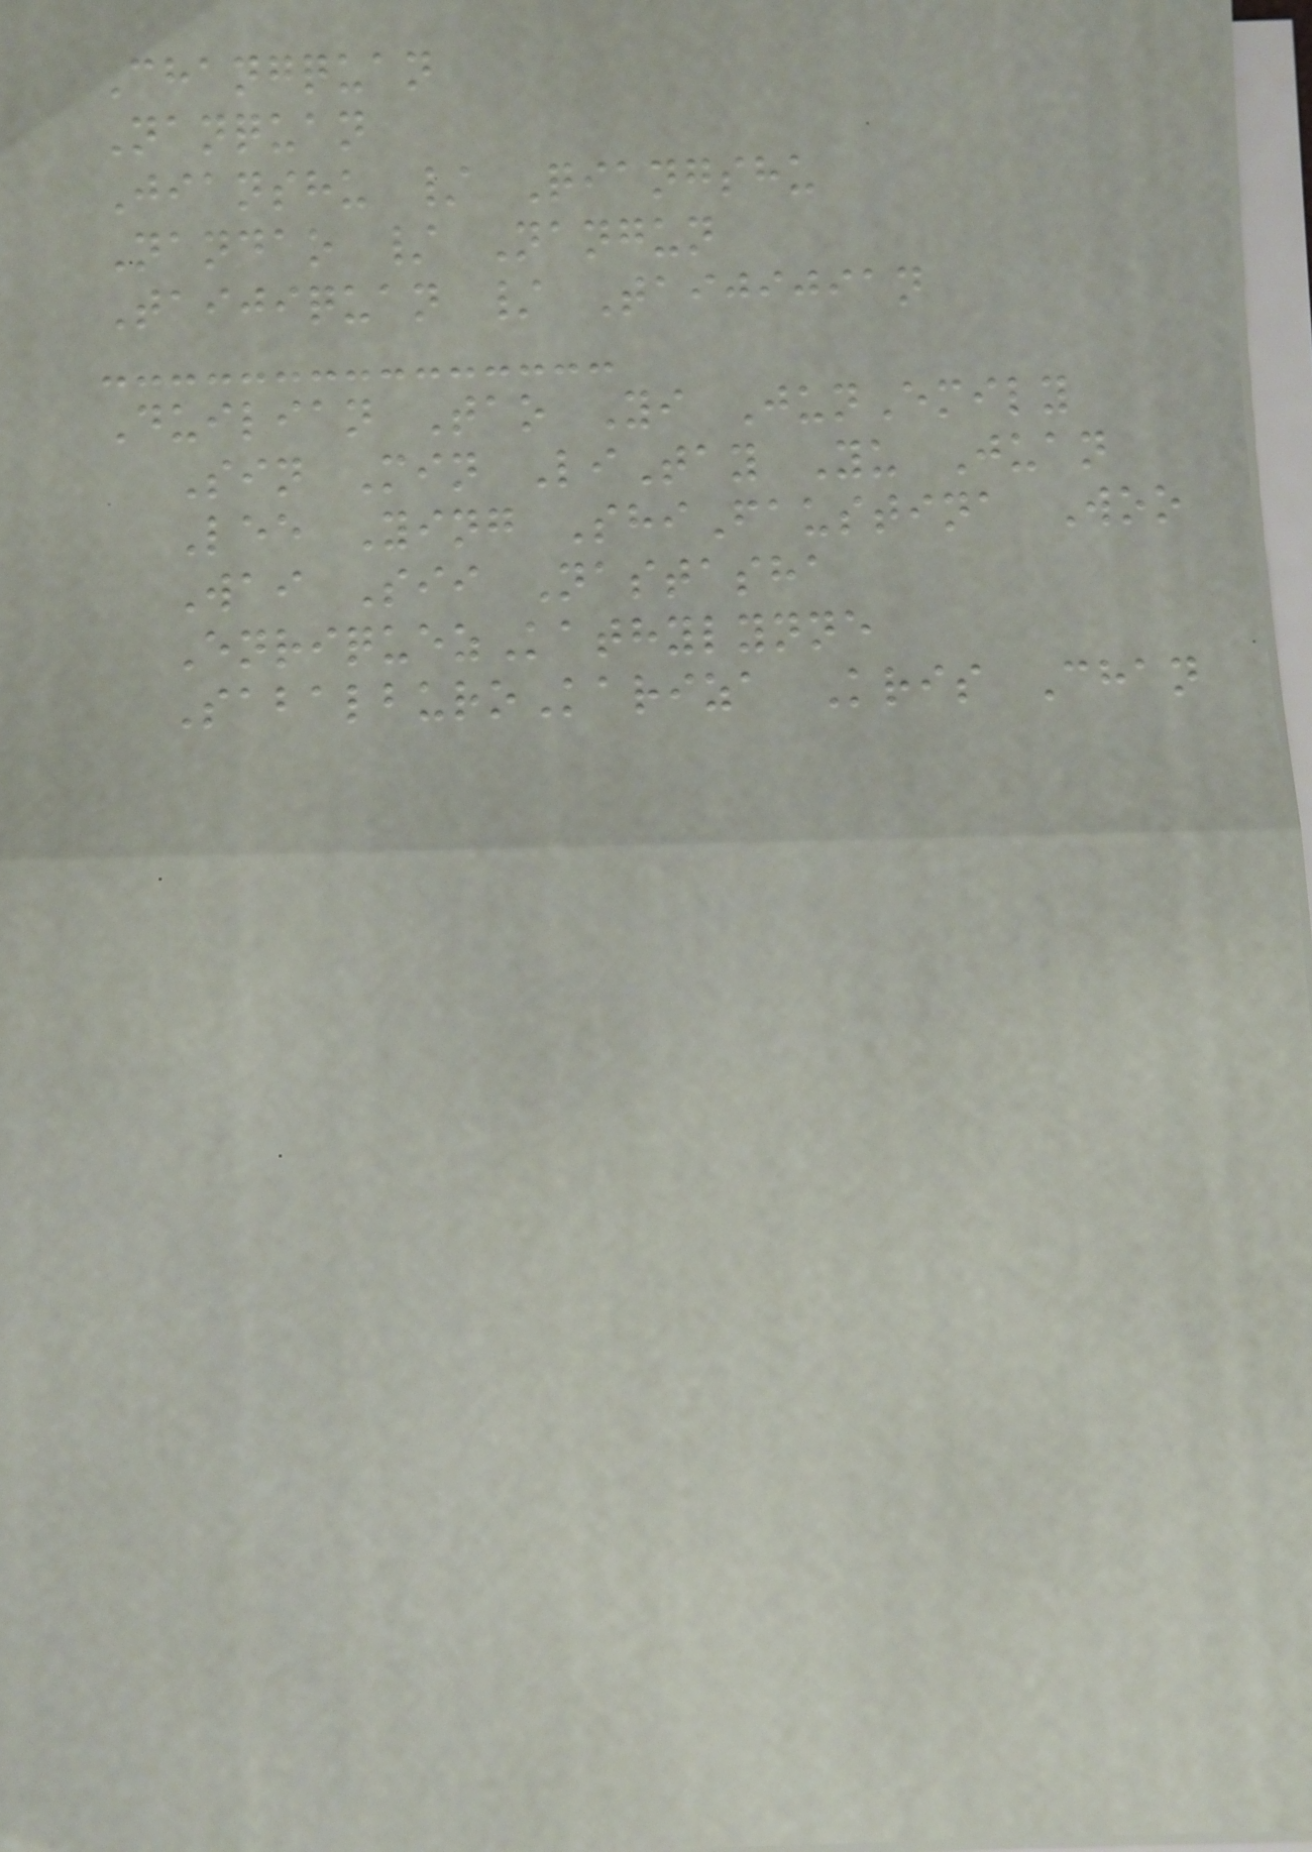Changquan
Nanquan
Jianshu / Qiangshu
Nandao / Nangun
Taijiquan / Taijijian
Duilian Tao Yi JunEmily
Sin Min LiTay Yu Juan
Lee Ying ShiFaustina Woo
Wai Sii Nastasha
EnriquezKathylynne
SabalburoKariza Kris Chan
